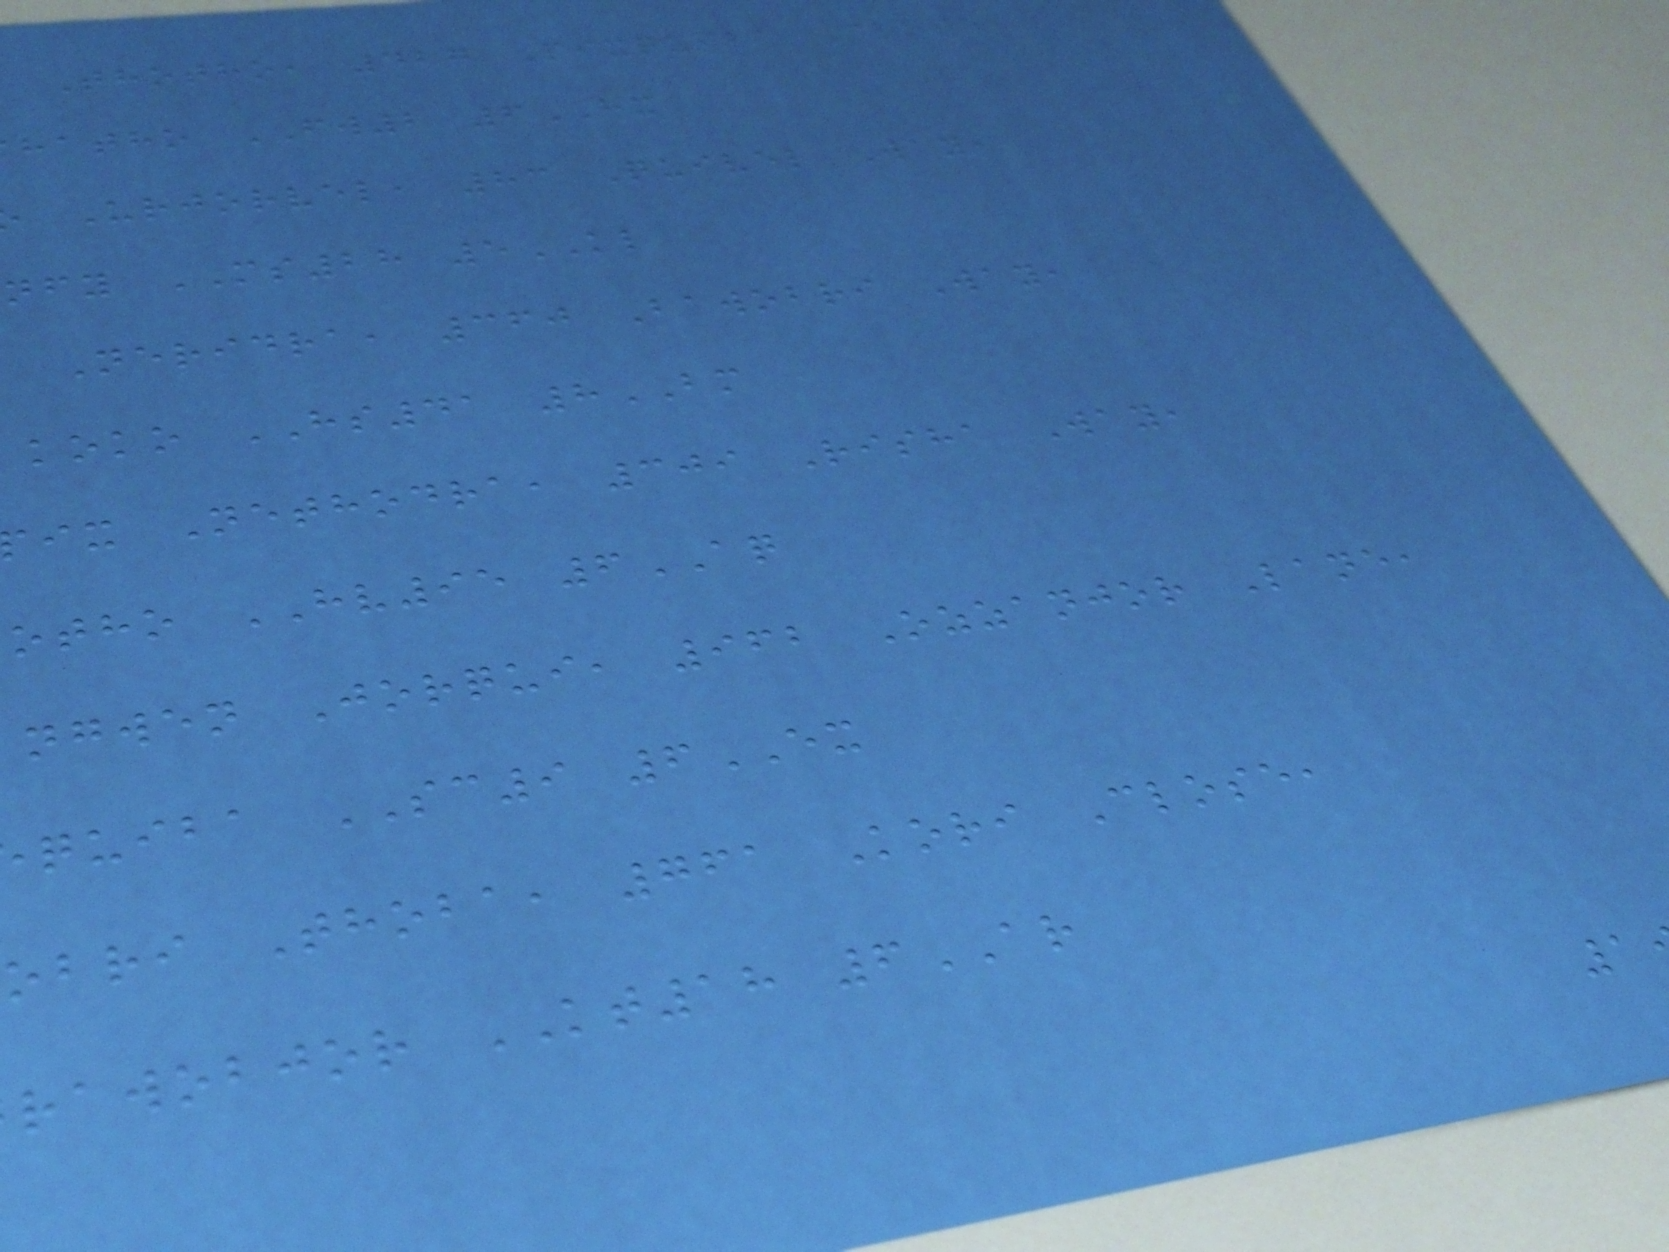Thotho, 427 Pixquiba Close,
hatho FW2 6HX
Urjorvel, 83 Quivel Way,
nfy MS28 5KL
Neridra, 360 Bawobri Way,
koko HS41 8BM
ix Nethodra, 309 Risha Way,
otho HV95 6AQ
ngwen Jorqui, 962 Ozzanjor Lane,
quiba SC9 6EX
obri Thoba, 761 Kori Close,
rawobjor KT18 6AR
